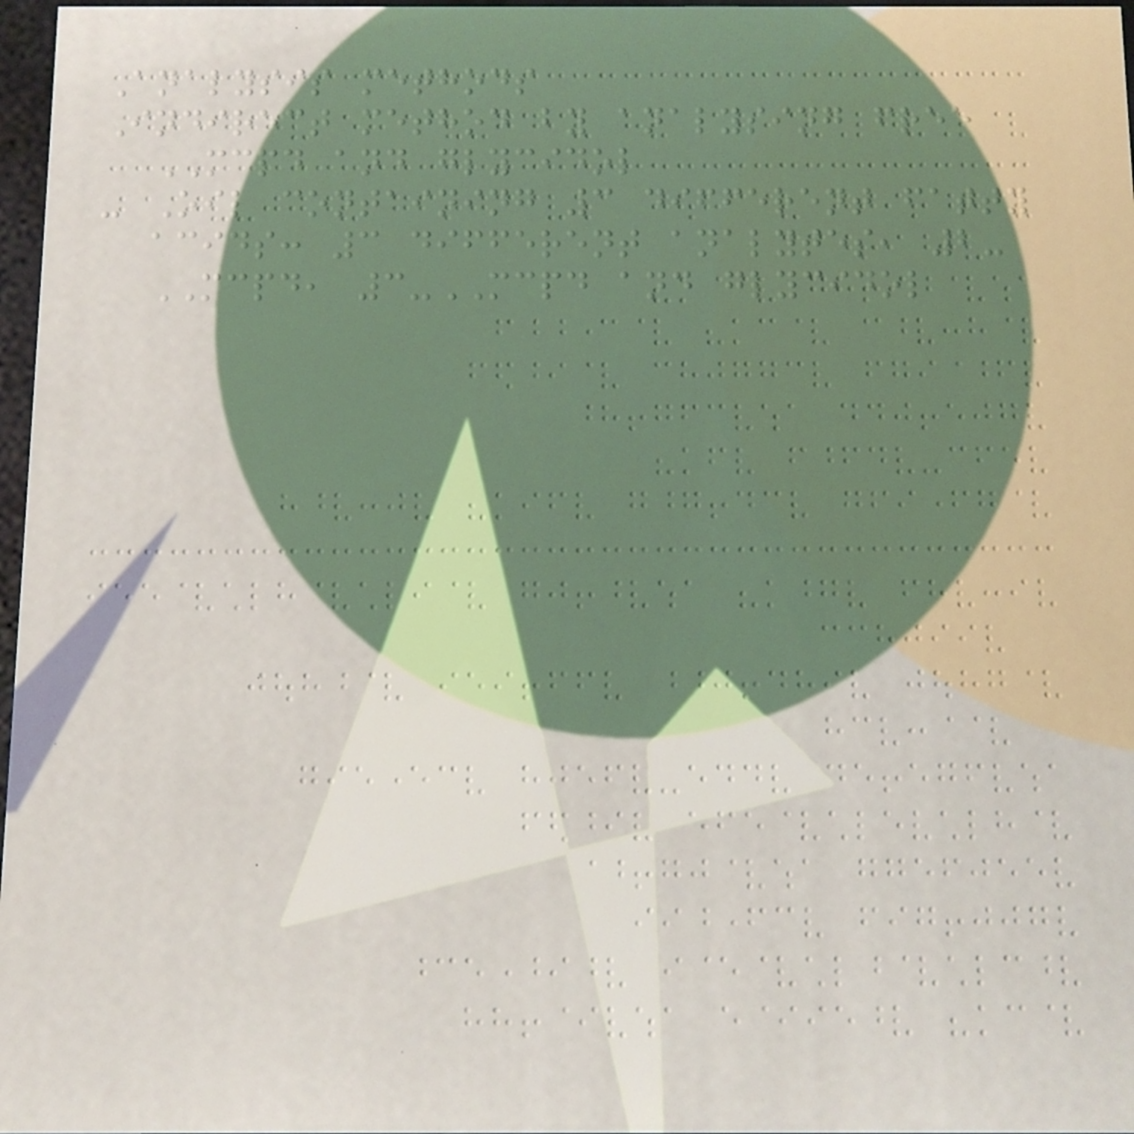Analysis methods
Indirect method by analysing free
MCPD and glycidol
- Oil containing 3 different fatty
acids: 3 different analytes, 2-
MCPD, 3-MCPD and glycidol
